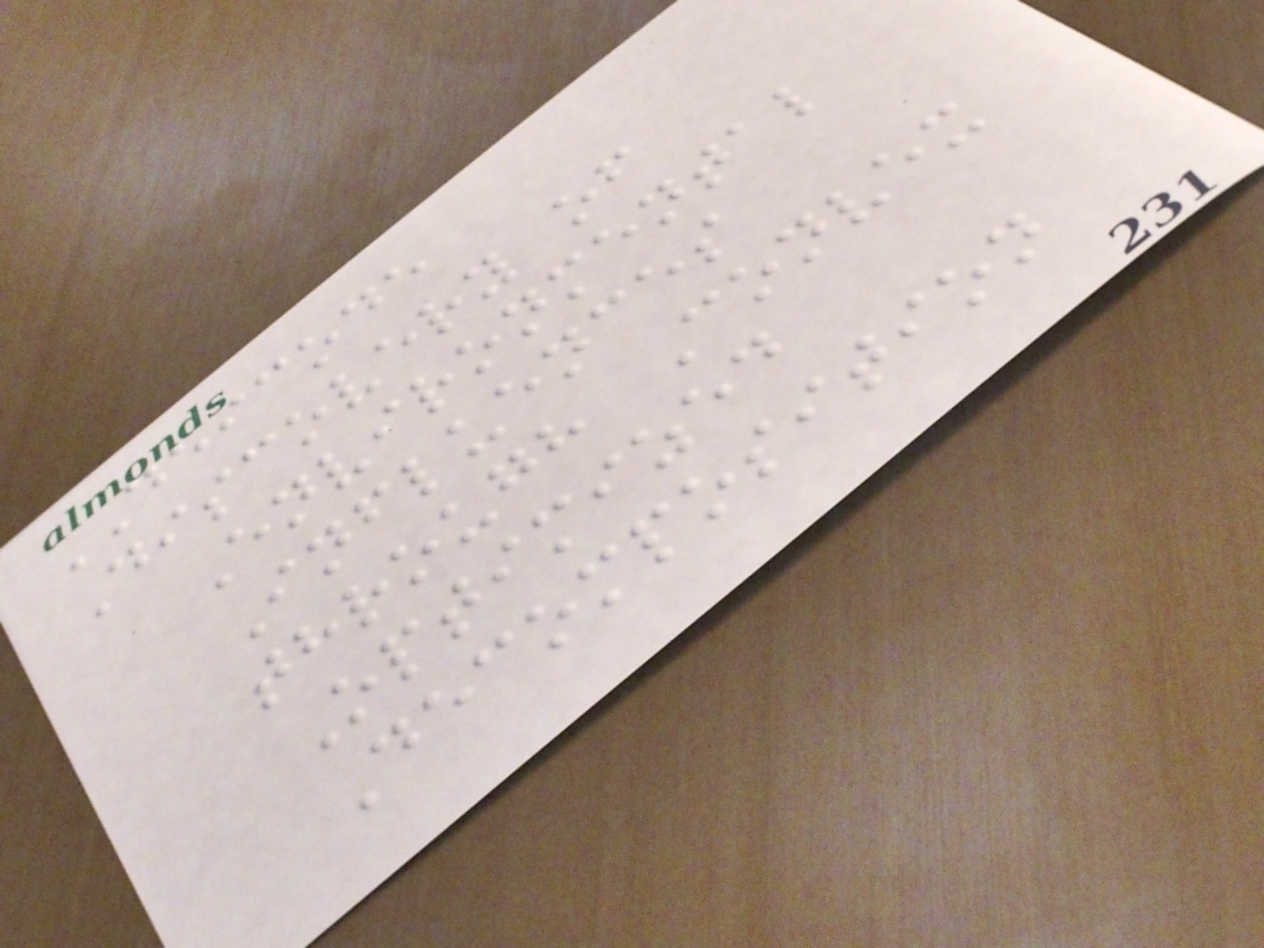DEICODE
Discovery of
Environmental
Influences
through Convex
Optimized
Decomposition
